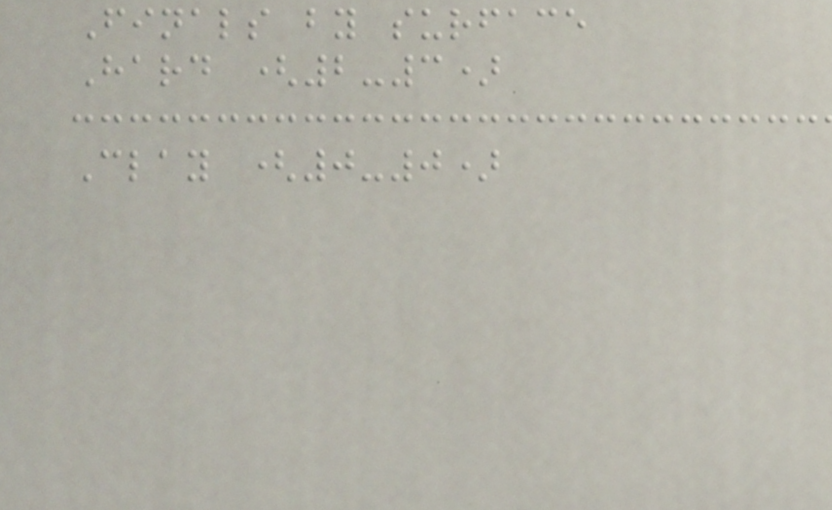Finals by surface
Hard (2-3)
Clay (0-0)
